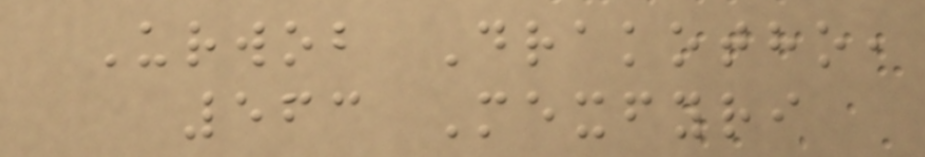Urwob Drakotho,
563 Mexfyri
